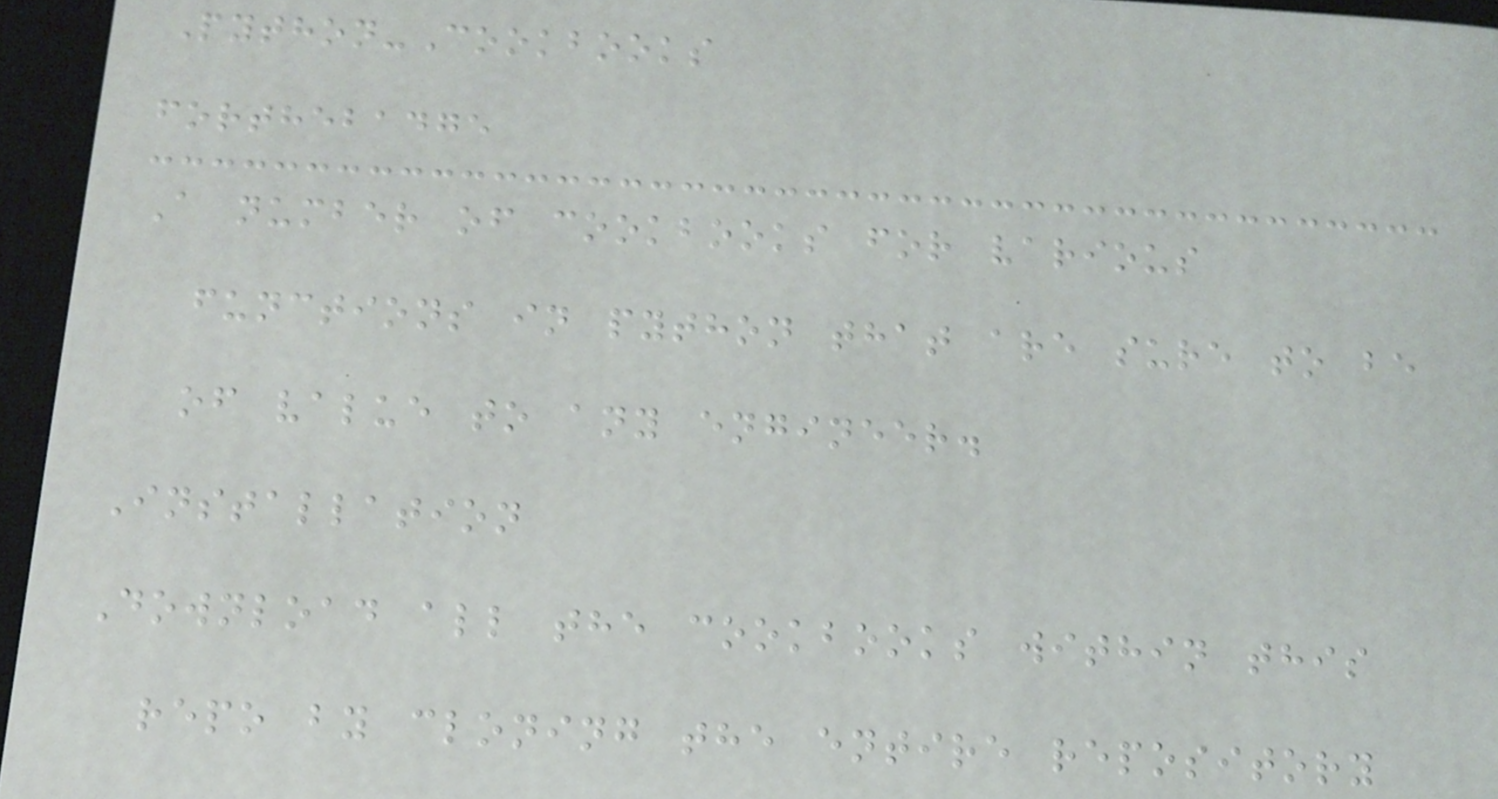Python-Cookbooks
forthebadge
A number of cookbooks for various
functions in python that are sure to be
of value to any engineer.
Installation
Download all the cookbooks within this
repo by cloning the entire repository
